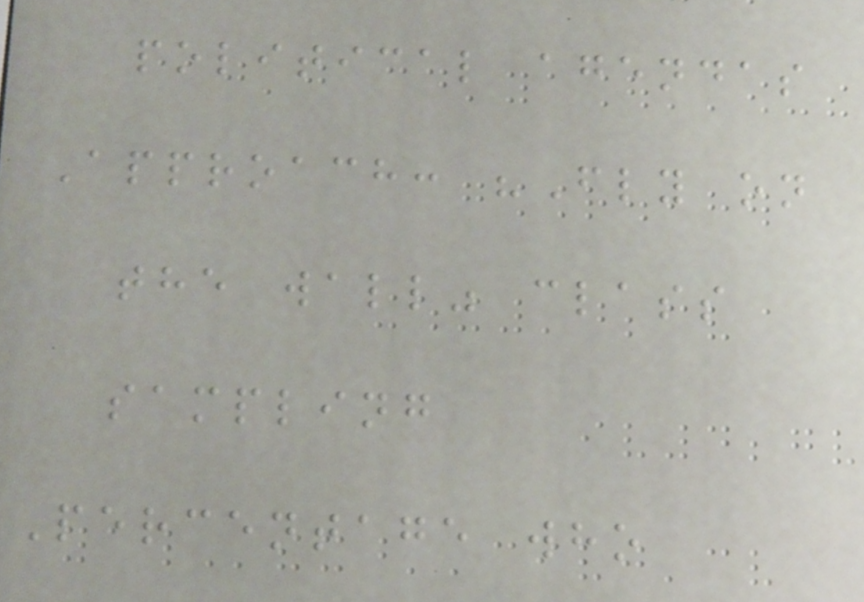political agendas
Approach: "Fly on
the wall" class
sampling
Percentage who
